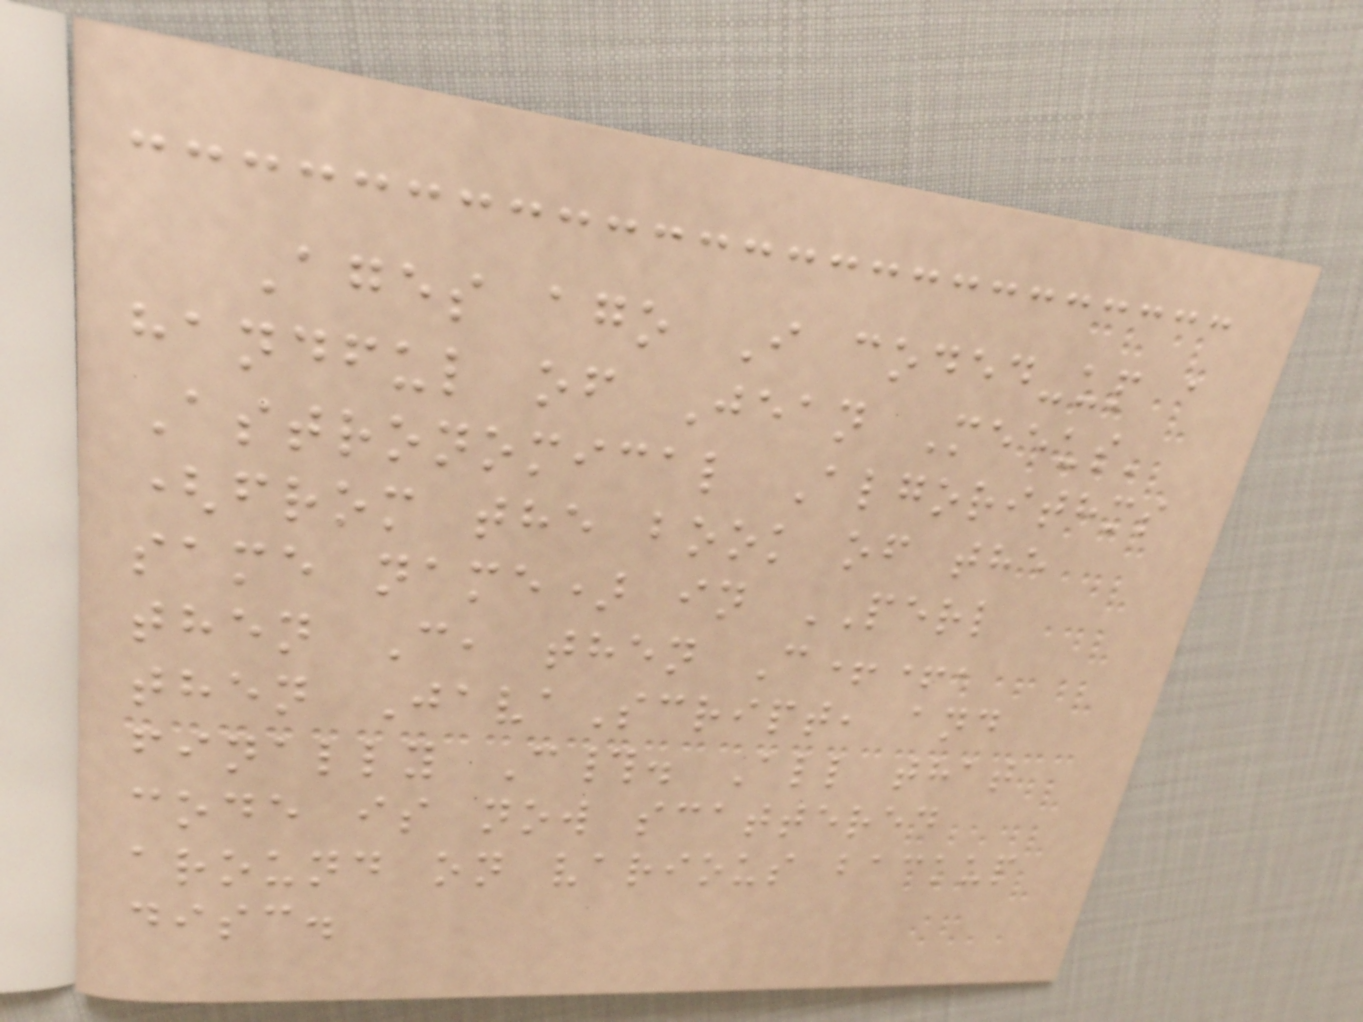Ages ago I coded-up a
handful of Jean Meeus'
Astronomical Algorithms
(from the book of the
same name) in PERL
then C, then C++,
then JavaScript, and
finally C#. All that
code is now scattered
around on various backup
disc.
